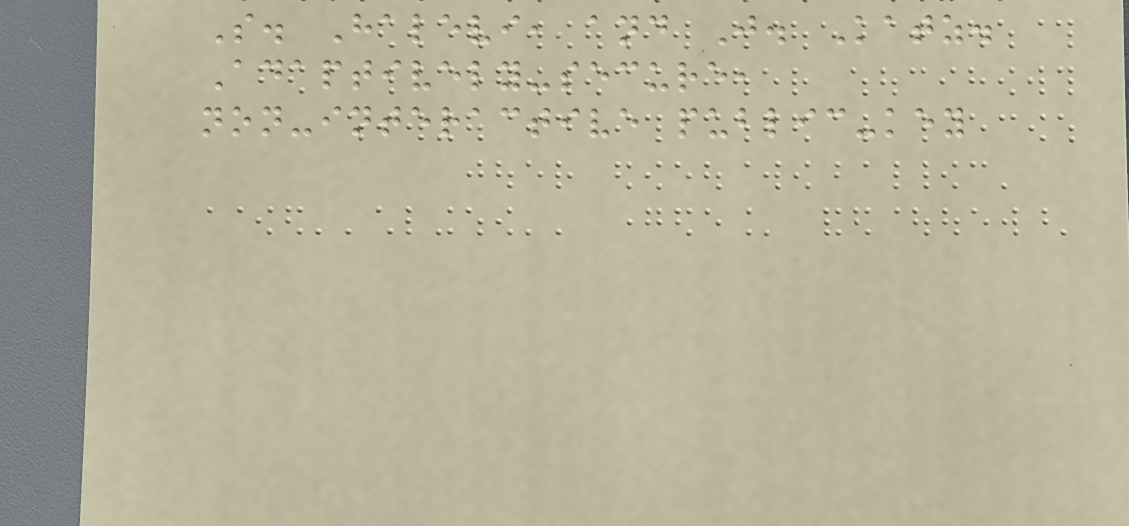S. Halevi, and J. Katz.
Adaptively-secure,
non-interactive public-key
